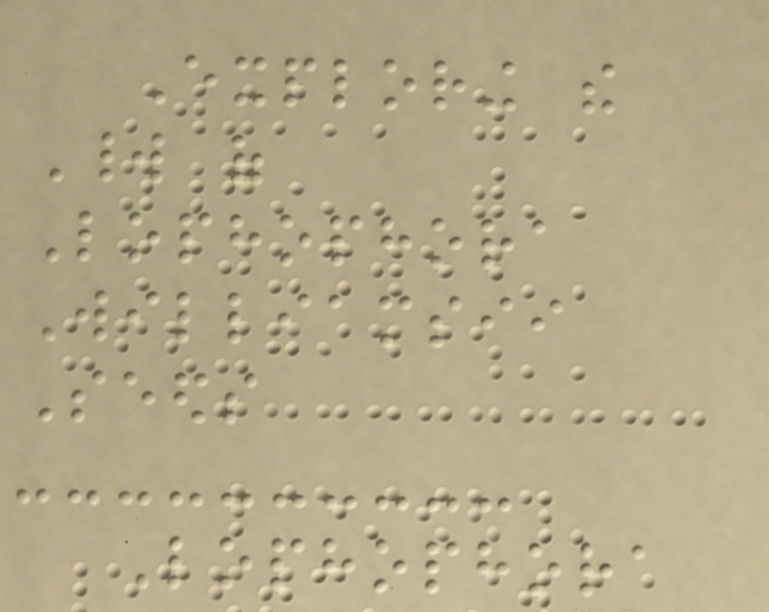Exploring the
World of
Lophophora
Williamsii
Seeds
Lophophora
